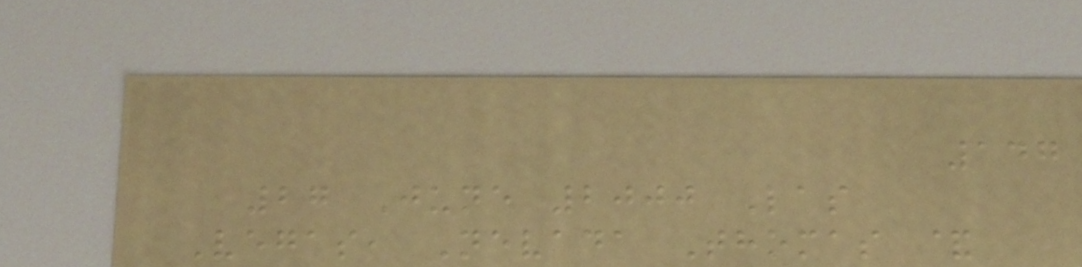147
27 June 2000 Las
Vegas, Nevada Thomas &
